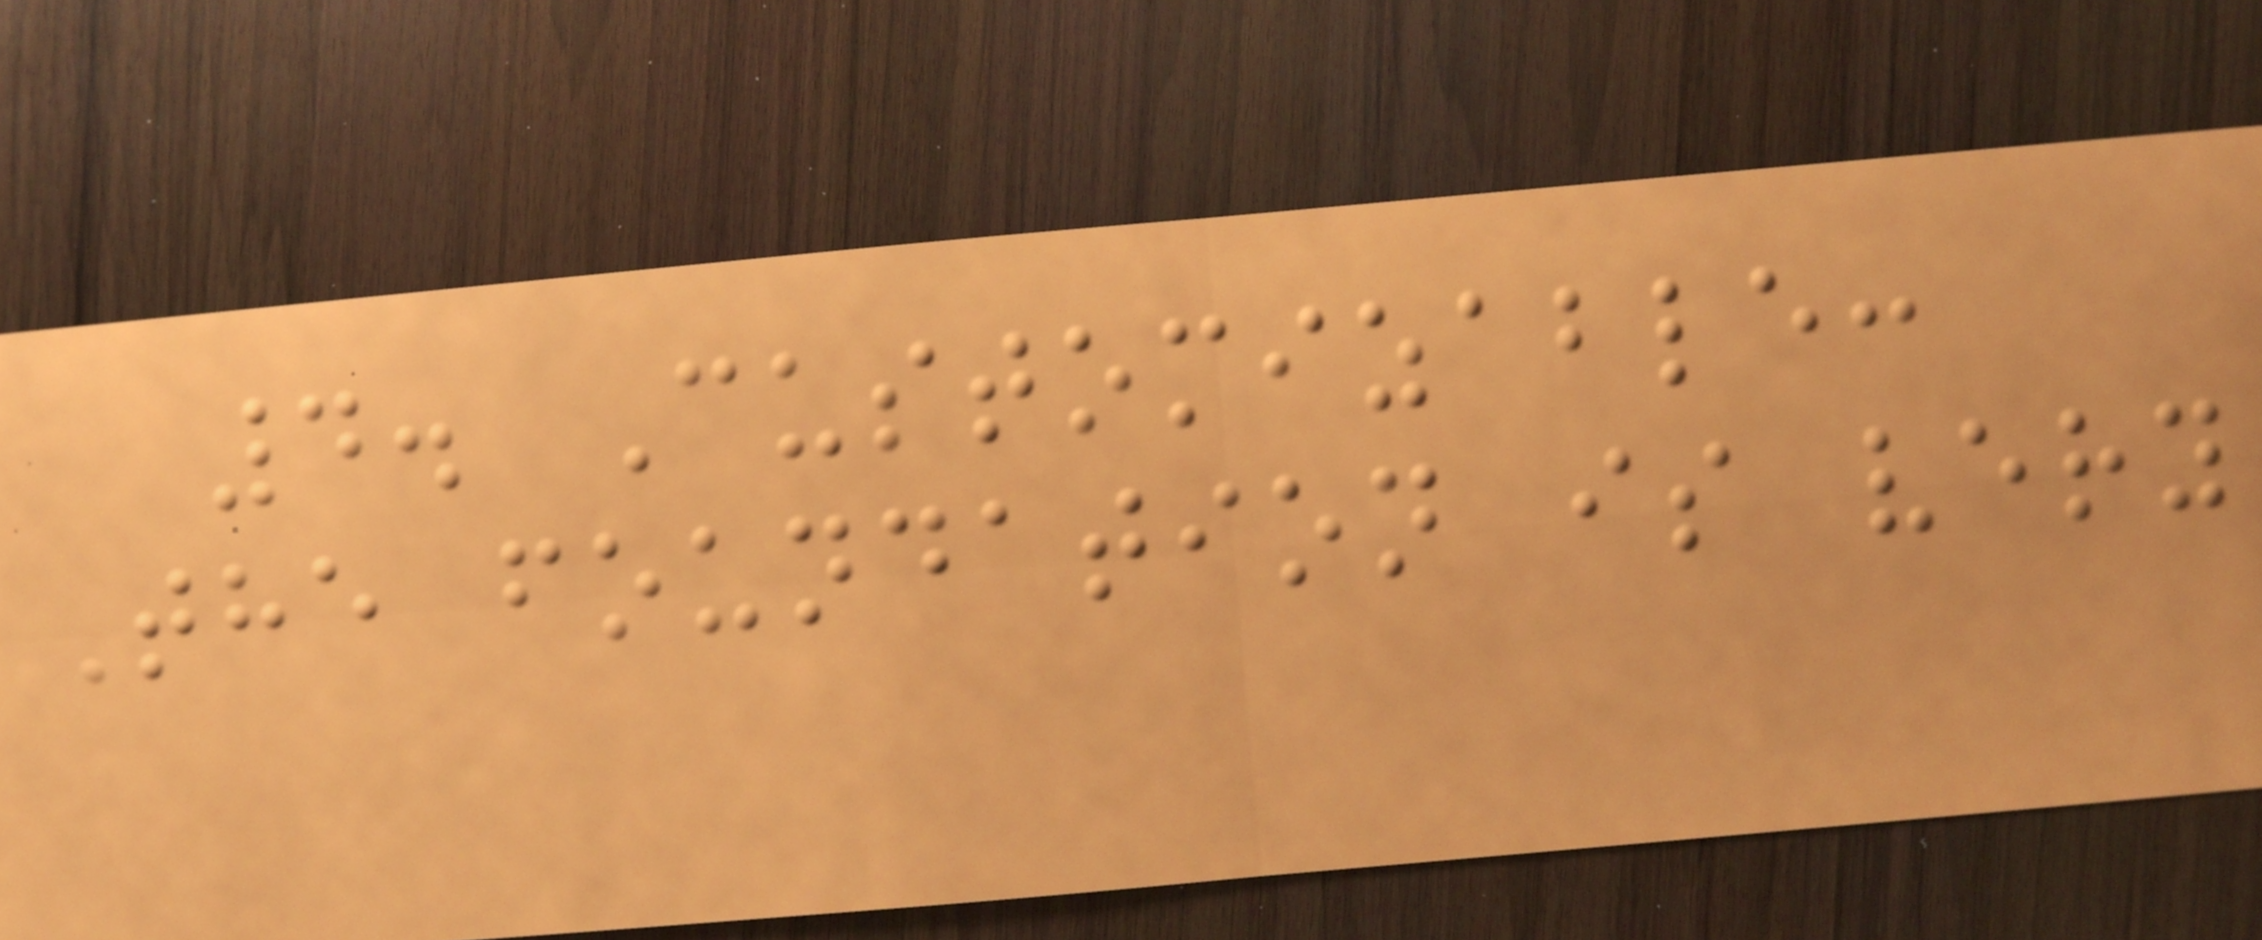4. Customizable:
The foundation is very
